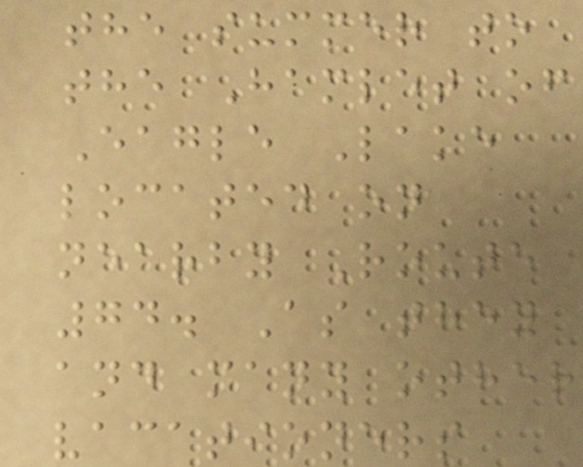the summer to
the Hamlet of
Eagle Lake
located on
nearby Route
74. As they
and many other
vacationers
